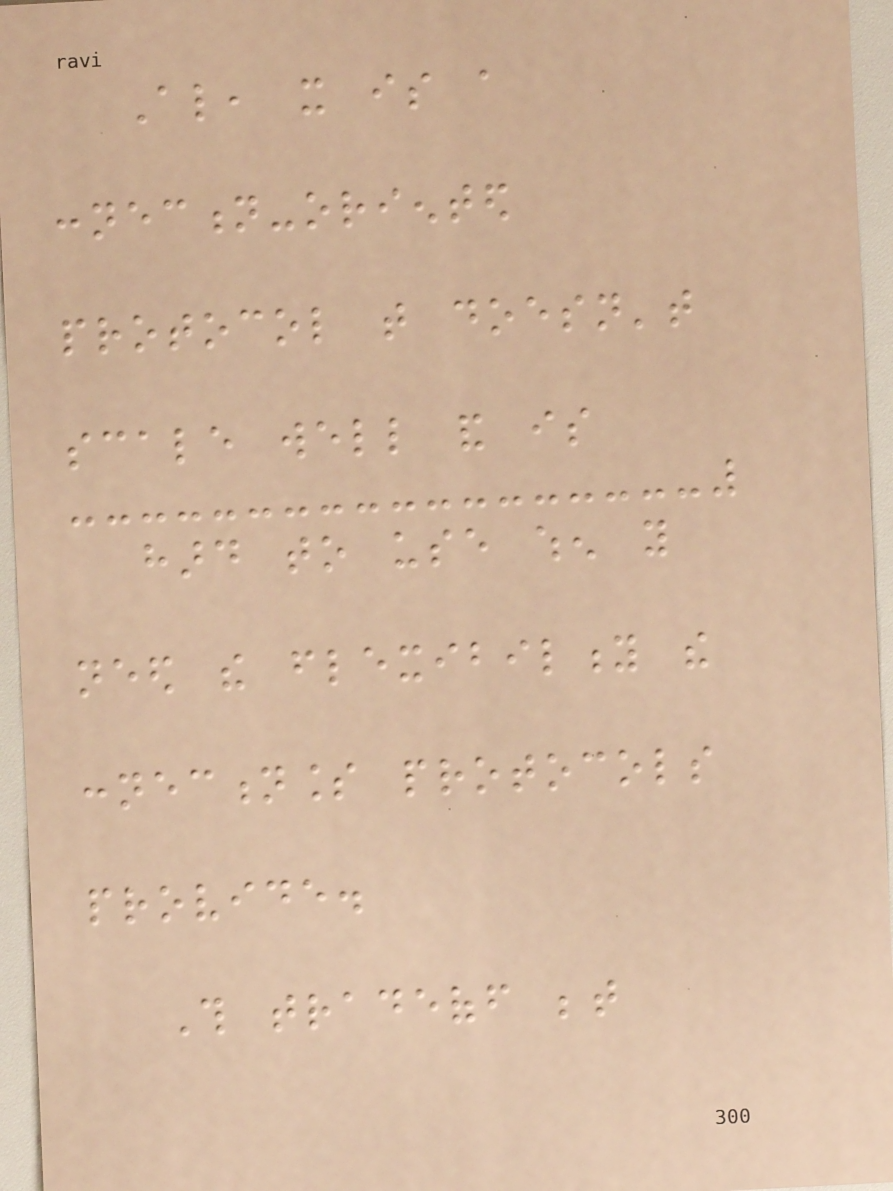Also, it is a
connection-oriented
protocol that doesn't
scale well and is
hard to use when you
need the flexibility the
connectionless protocols
provide.
This tradeoff between
